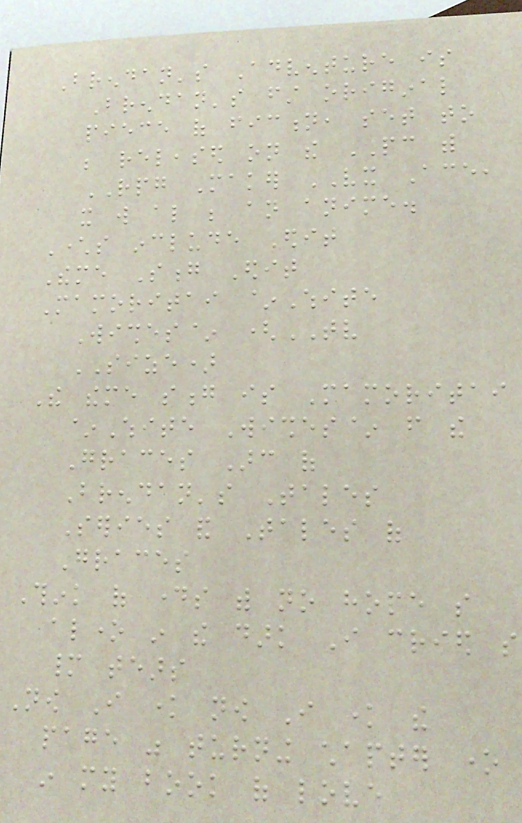Brendan's Adventure is
Brendan's first original
piece of fiction, set to
be released on the PC with
RPG Maker VX Ace,
it will also be an anime.
Characters include Edit
Theme Song Edit
Mamoritai ~White
Wishes~ (TV
SIZE)
The theme song is Mamoritai
~White Wishes~ from the
Graces Arc of
Brendan's Tales
Series and Tales of
Graces
Think of days with no hope so
alone in the dark I cried so
many tears
Now I know now I know the
page was turning chapter one
in my book of love
